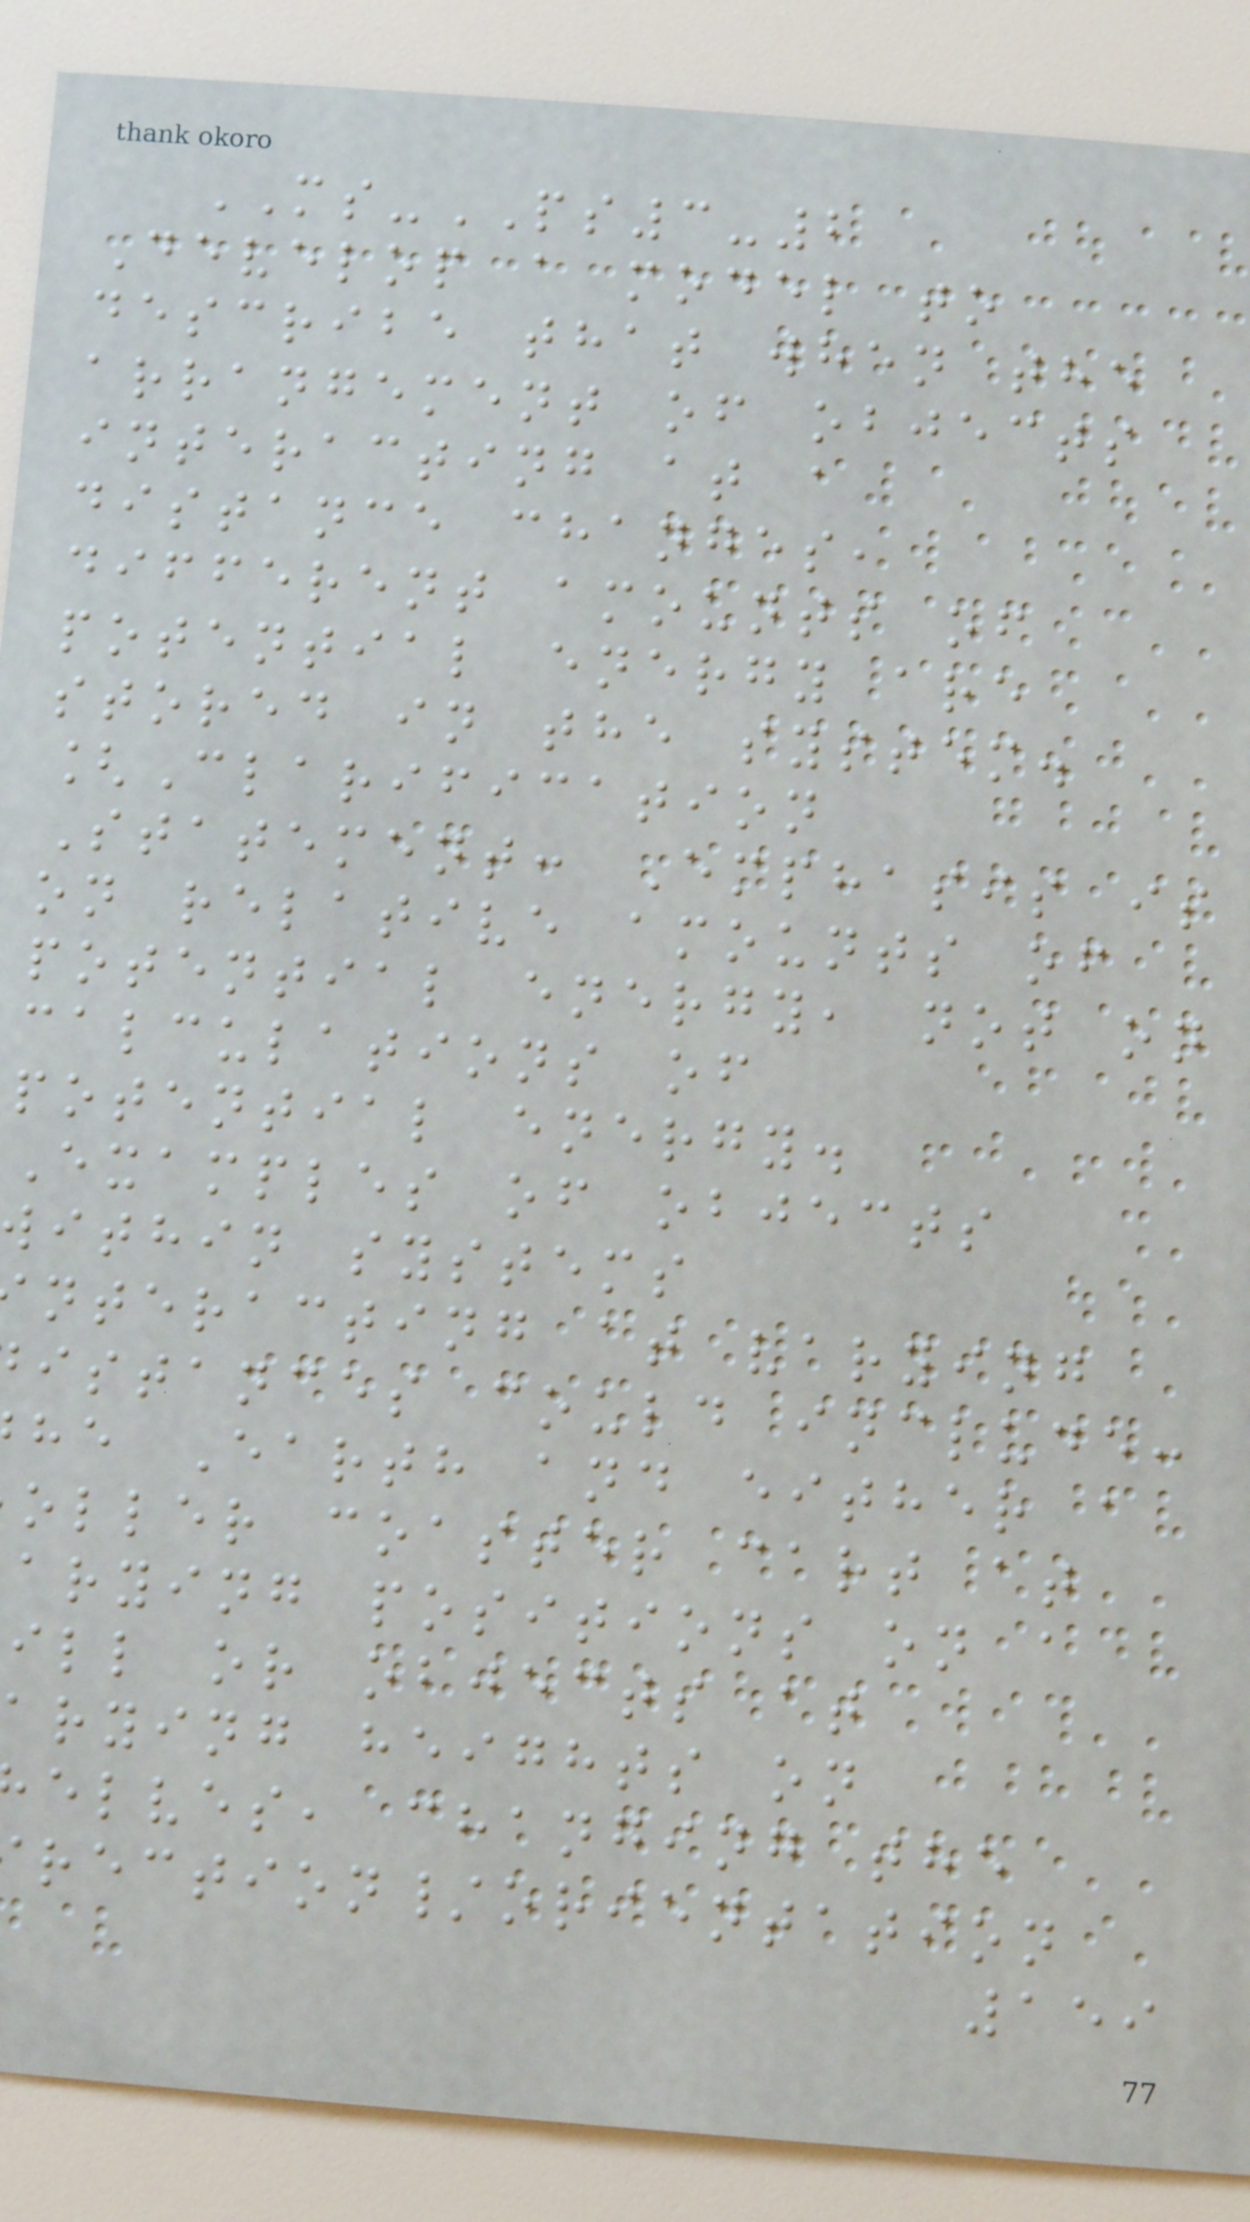MS-PS3-2
Develop a model to
describe that when the
arrangement of objects
interacting at a
distance changes,
different amounts of
potential energy are
stored in the system.
[Clarification
Statement: Emphasis is
on relative amounts of
potential energy, not on
calculations of
potential energy.
Examples of objects
ithin systems
nteracting at varying
istances could include:
he Earth and either a
oller coaster cart at
arying positions on a
ill or objects at
arying heights on
elves, changing the
rection/orientation
159
